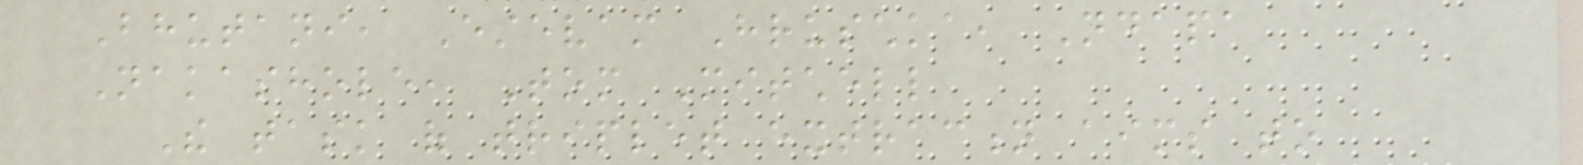Bhutani, Estevam Hruschka, Ndapa
Nakashole, Tom Mitchell
The task of triplet extraction aims to
